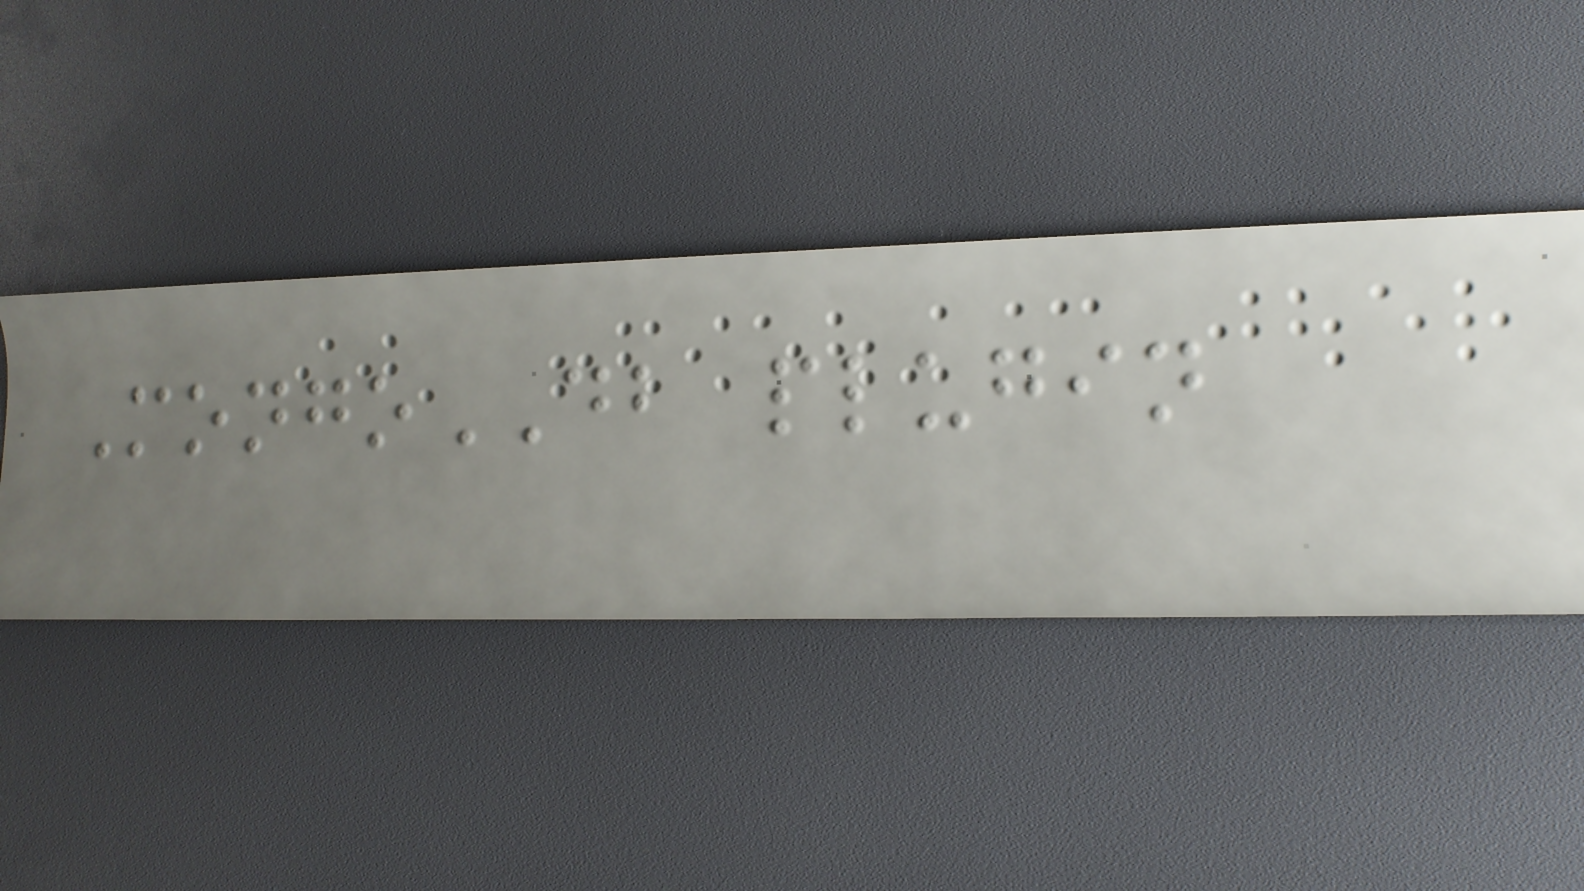MongoDB plugin
